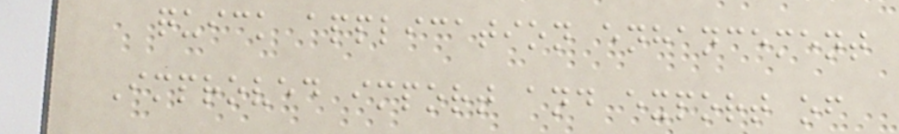quick application enhancement
Improved import and export of
